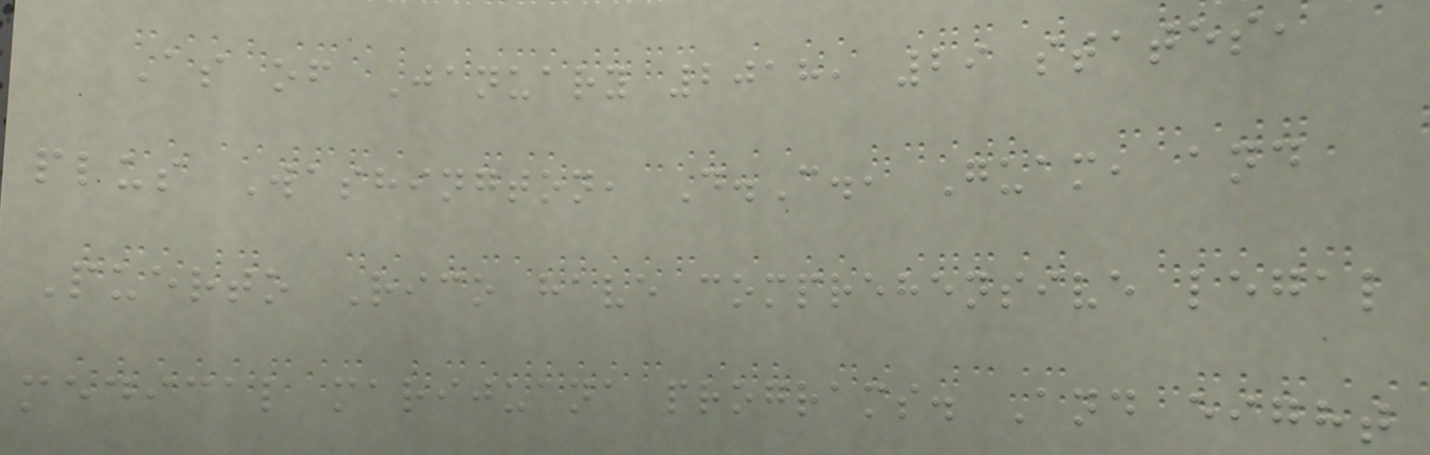As of January 2018, 29 states,
plus Washington, D.C., Guam, and
Puerto Rico have comprehensive legal
medical marijuana programs. And eight
